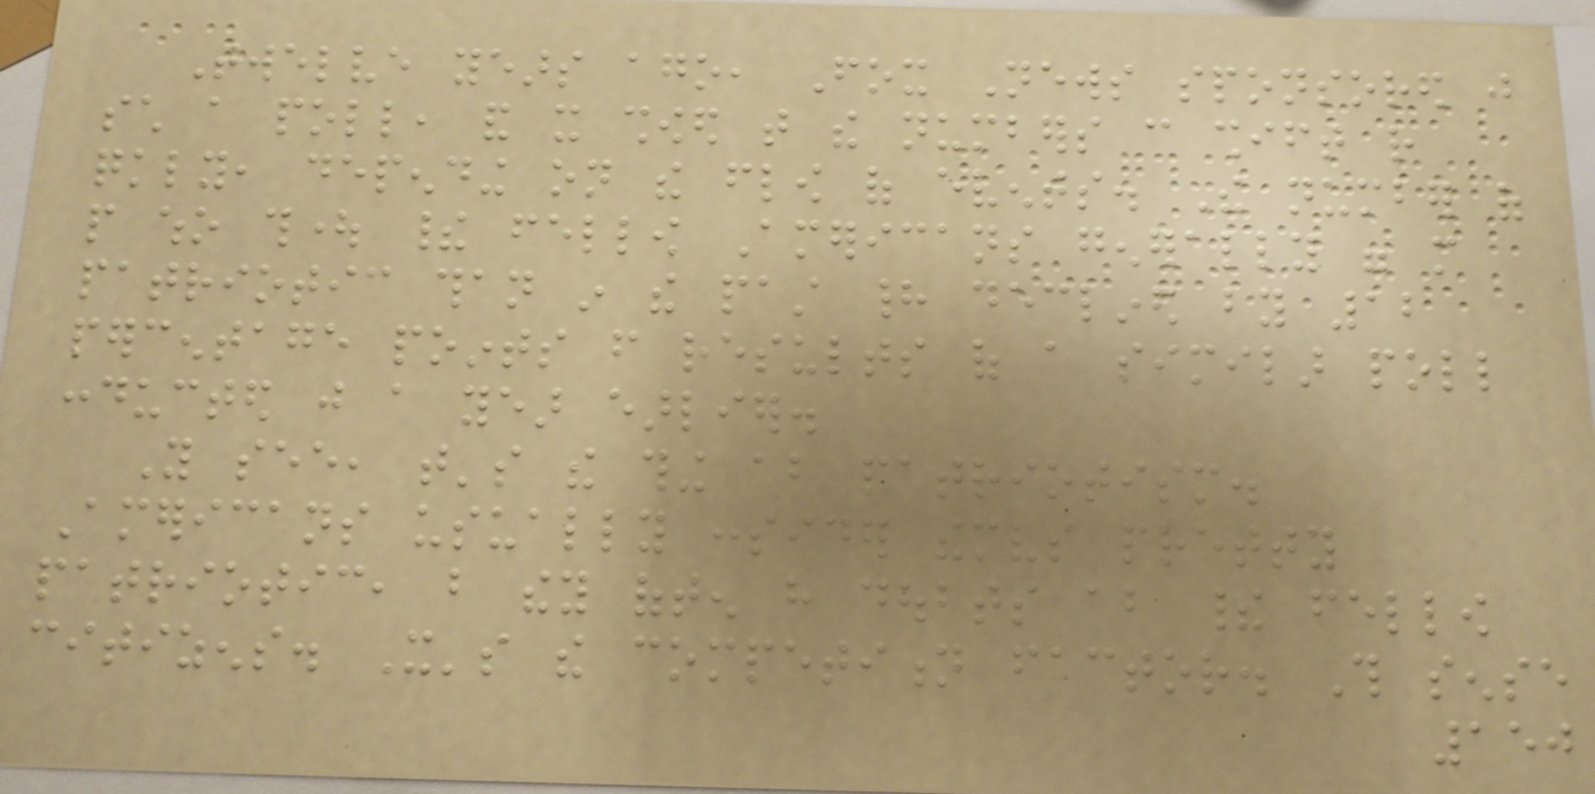Twelve years ago, Fox News sponsored just
such a poll, and it showed that the numbers can shift rather
quickly, depending on the flow of events. The number of
people who thought their fellow Americans generally were more
patriotic than in the past had declined by 12
percentage points from results of a similar poll
conducted just a year earlier.
You see, that's the thing about patriotism.
Americans usually consider themselves pretty
patriotic, but they often have doubts about their fellow
citizens. It's the competition factor. This sense
150
